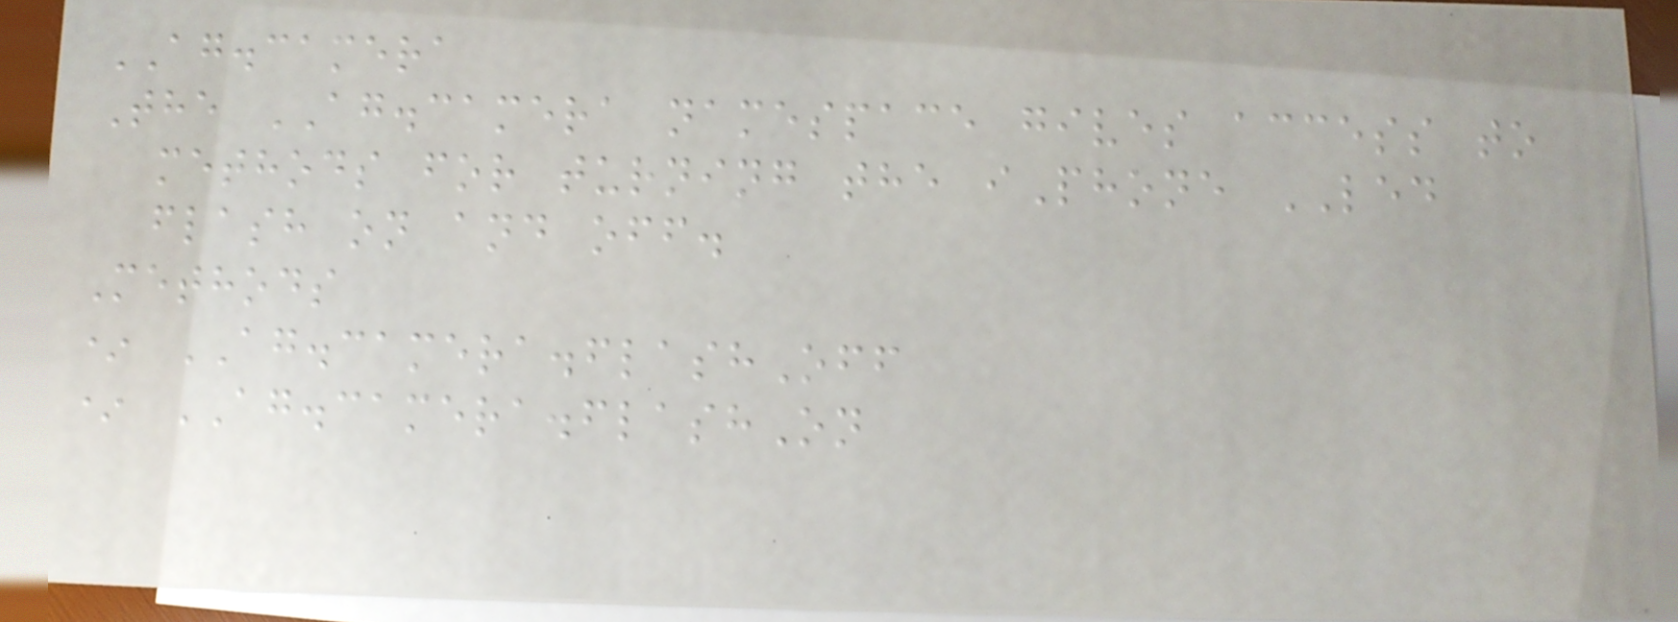AG.camera
The AG.camera namespace gives access to
methods for turning the iPhone LED
flash on and off.
Methods
* AG.camera.flashOff
* AG.camera.flashOn
